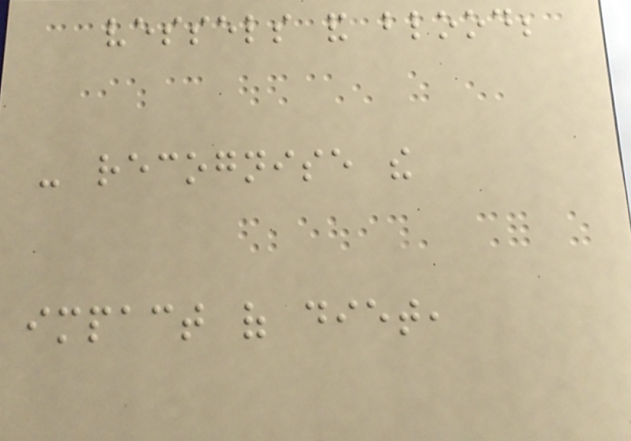vessels and blood;
- recognise the
impact of diet,
